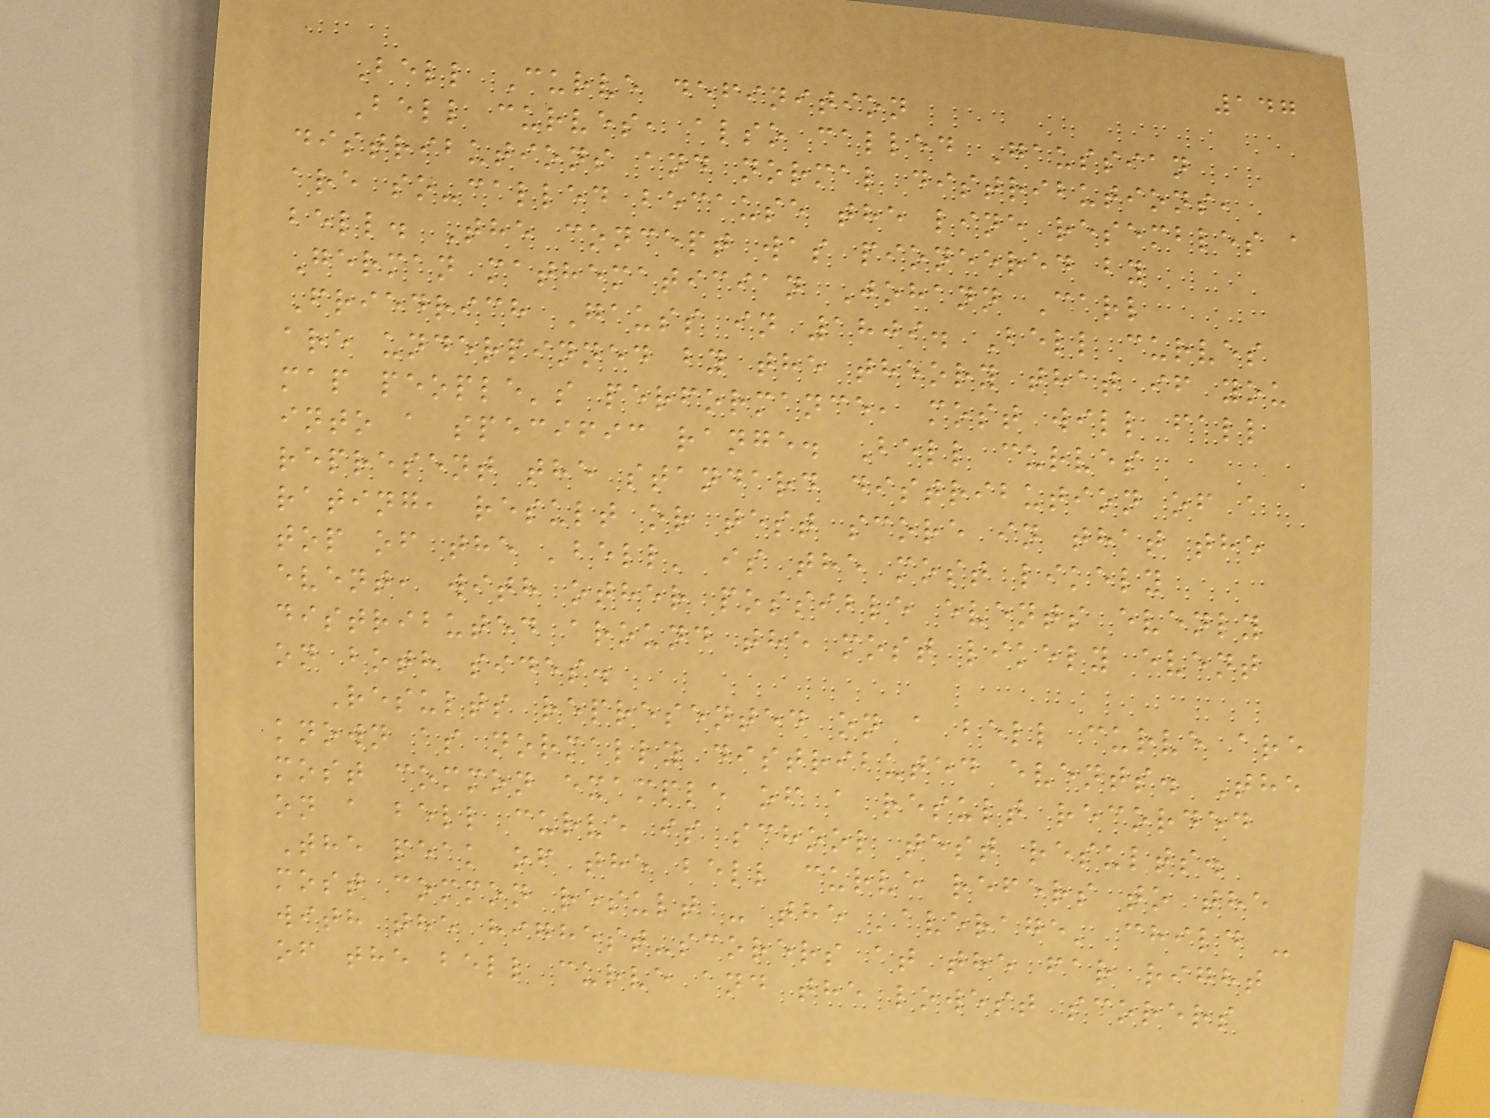147
Bell Curve definition
Bell curves, also called Gaussian
distributions and normal distributions,
are so-called because the line resembles a
bell. The concept was pioneered by
German mathematician Johann Carl
Friedrich Gauss in 1809. Bell curves
are underpinned by the theory that if you
map people's performance, most will fall
into a specific range. Bell curves
represent the standard distribution of a
rating, result or test score in that the
top of the 'bell' is the most likely
event, with other possible events evenly
distributed around the most likely event
on both sides.
Results represented on a bell curve are
known as normally distributed events. The
most common example of a result recorded
on a bell curve is school test results.
The peak of the bell curve refers to the
most common result - the 'average' child -
with the highest-scorers at the far right
of the bell curve and the lowest scorers
